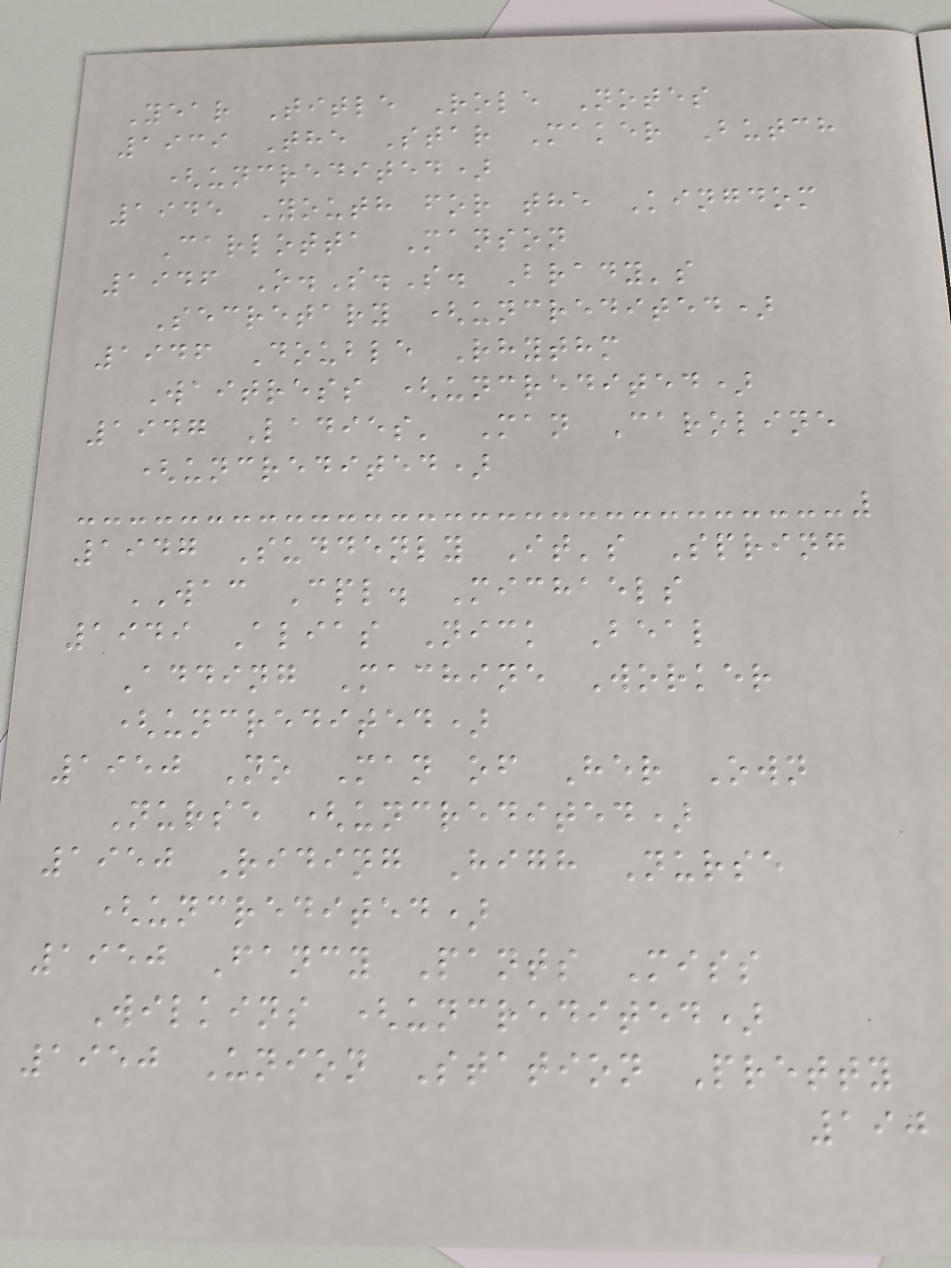Year Title Role Notes
1939 The Star Maker Butch
(uncredited)
1945 Youth for the Kingdom
Carlotta Manson
1946 O.S.S. Brady's
Secretary (uncredited)
1946 Double Rhythm
Waitress (uncredited)
1947 Ladies' Man Caroline
(uncredited)
1947 Suddenly It's Spring
WAC Cpl. Michaels
1949 Alias Nick Beal
Adding Machine Worker
(uncredited)
1950 No Man of Her Own
Nurse (uncredited)
1950 Riding High Nurse
(uncredited)
1950 Fancy Pants Miss
Wilkins (uncredited)
1950 Union Station Pretty
190
